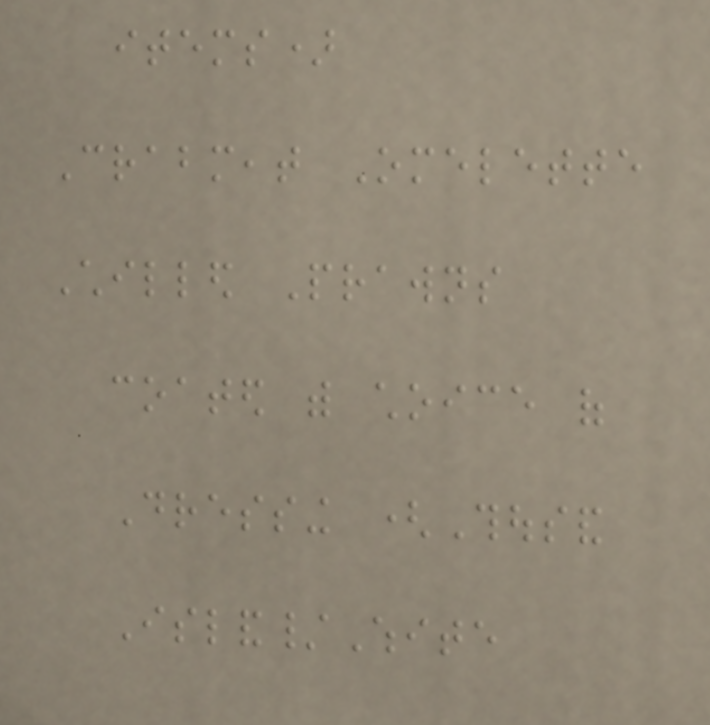items)
Crabmeat Omelette
Chilled Prawns
coated with choice of
Dressing (Thousand
Island/White
